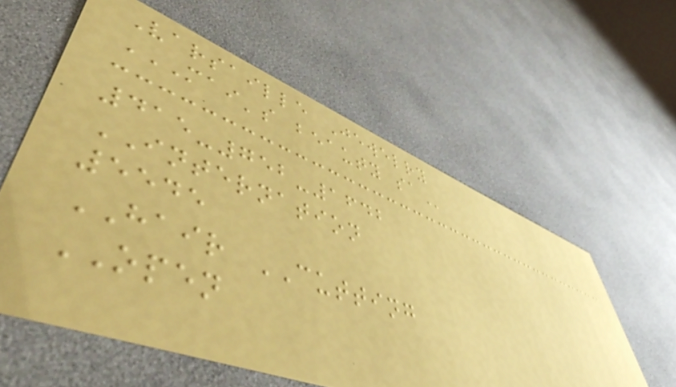Varsaille Jewelry
MAI'S BEAUTY SA
415-752-1642
INTERNATION
5545
HAIR CUTTING
OPEN
